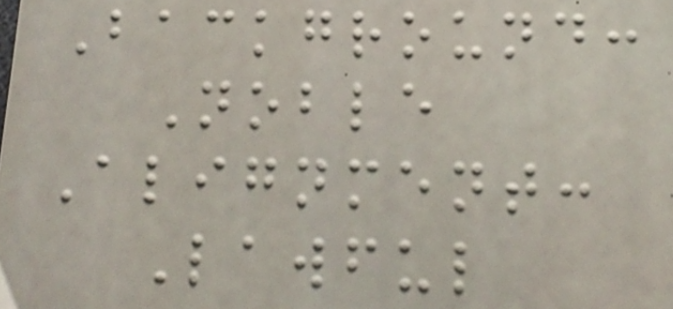Background:
Noble
Alignment:
Lawful
